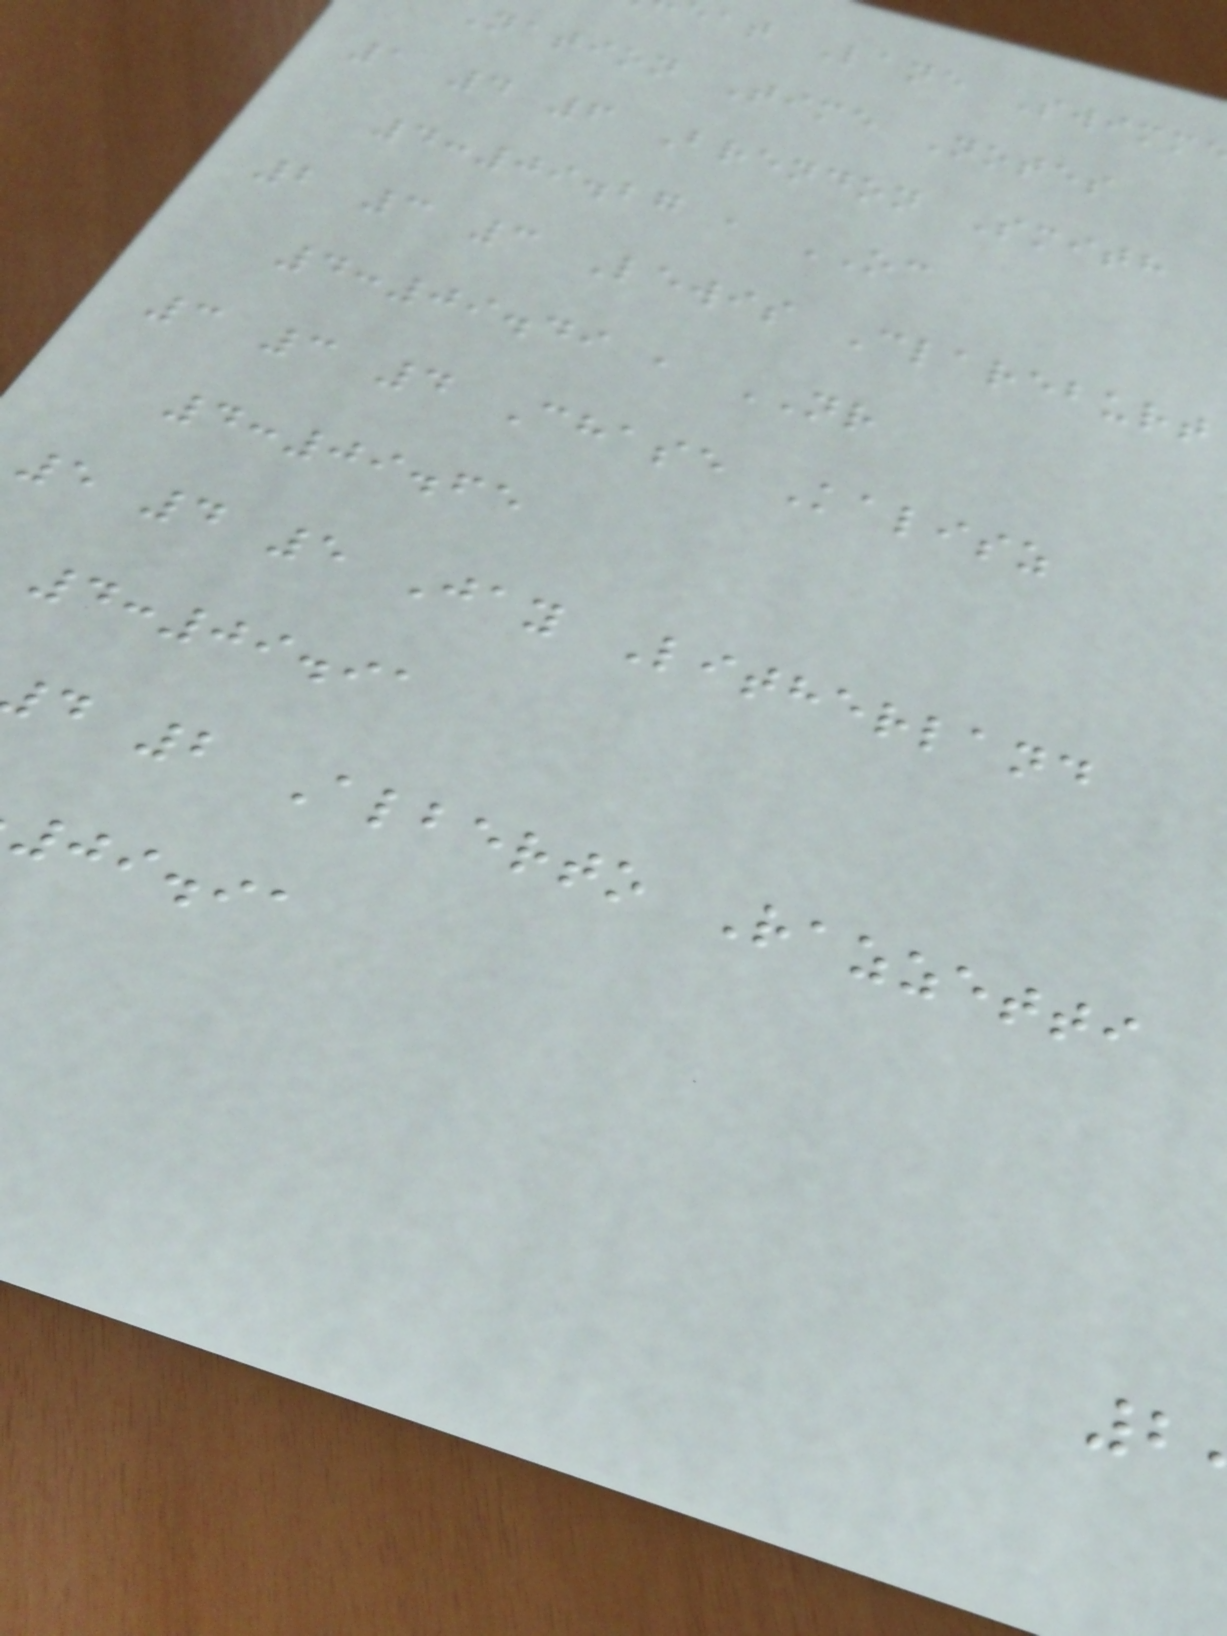eat Lane Swimm
Nation Time Notes
1 4 6 Brendon Smith
4:09.27 , OC
2 3 3 Lewis Clareburt
4:09.49 , NR
3 3 4 Chase Kalisz
4:09.65
5 4 5 Jay Litherland
4:09.91
d 2 Alberto Razzetti
09.91
